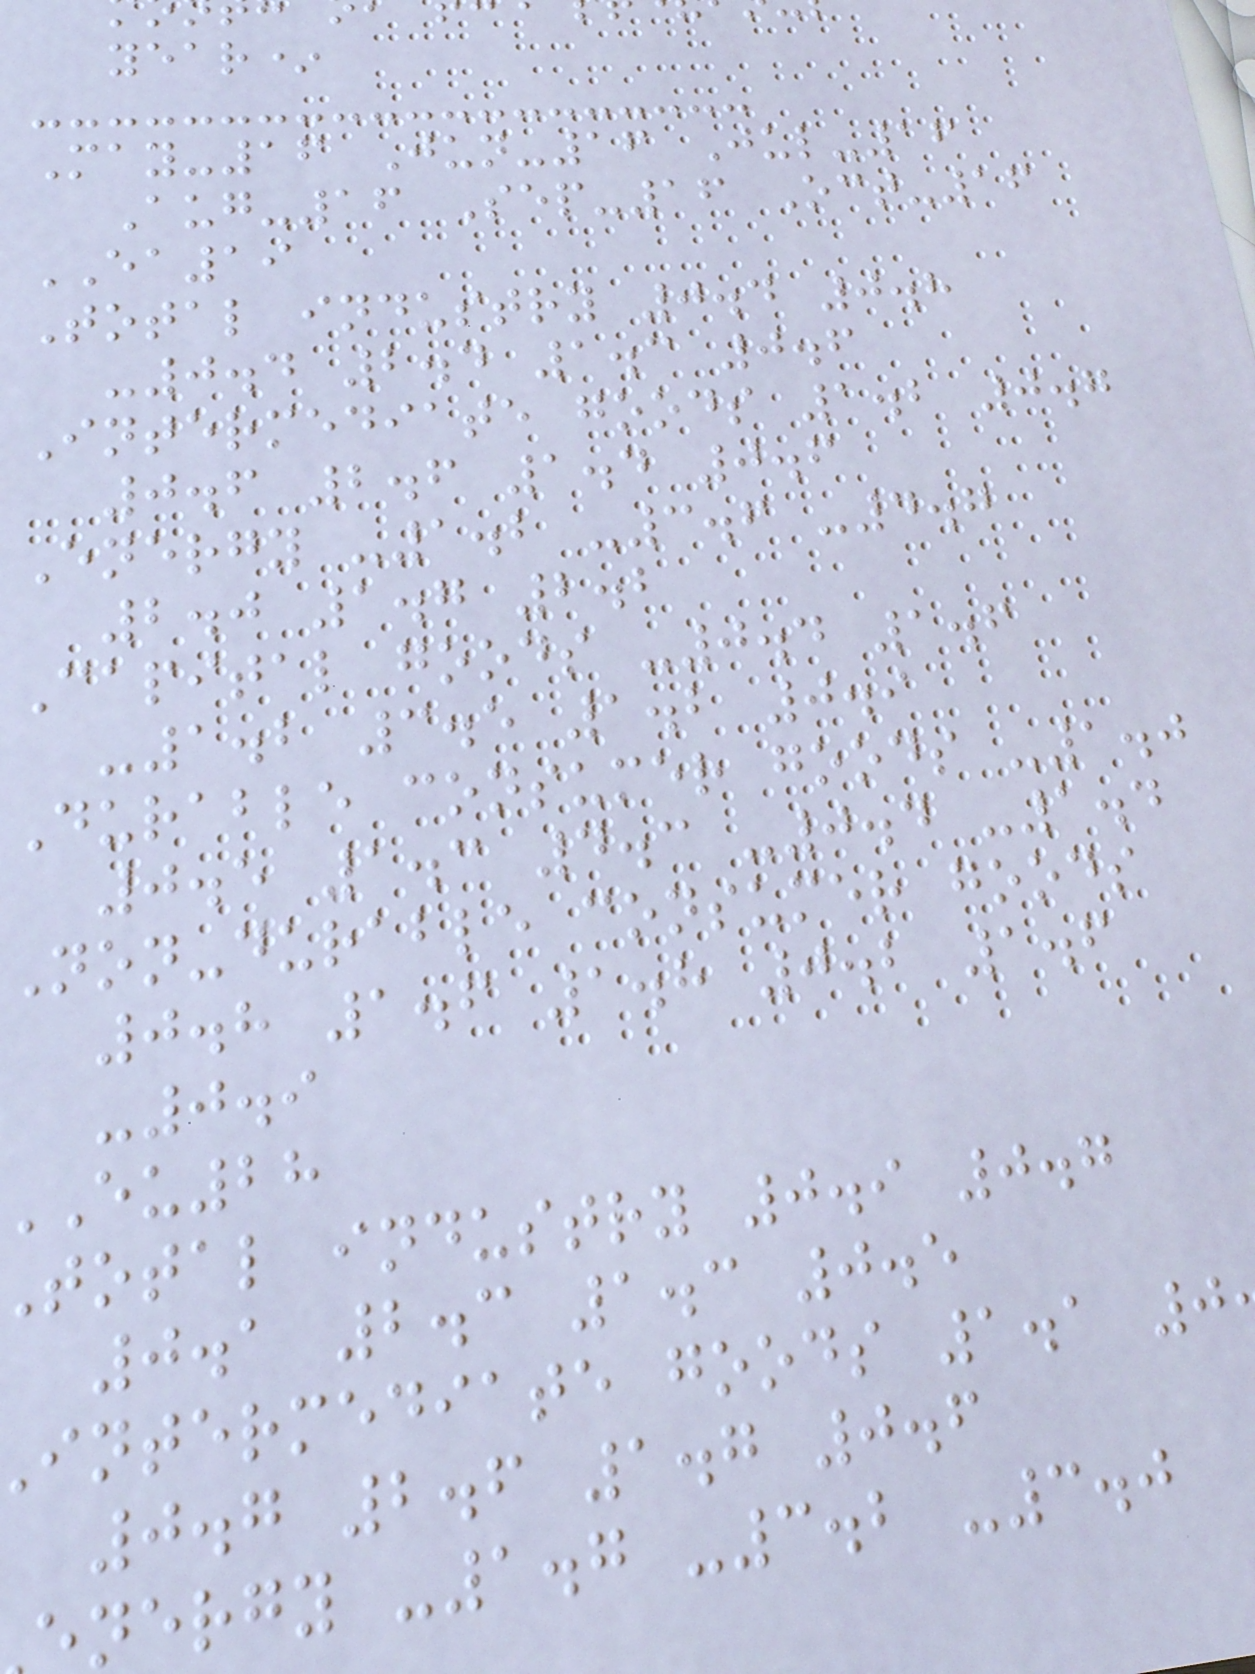year*
May-16 Jun-16 Jul-16
Aug-16 Sep-16 Oct-16
EA19
Total industry 0.4 0.8
-0.4 2.4 1.3 0.6
Intermediate goods 1.2 0.7
0.6 2.6 1.4 0.6
Energy -1.2 -3.6 -4.7
2.0 1.7 2.2
Capital goods -0.4 1.6
-1.2 3.5 1.2 0.9
Durable consumer goods -1.0
0.5 1.3 4.3 -0.4 -1.4
Non-durable consumer goods
0.8 1.6 1.8 0.2 1.6
-0.9
eu28
total industry 0.9 0.7
0.1 2.3 1.3 0.5
intermediate goods 1.1 0
0.7 2.6 1.7 0.6
nergy -1.7 -3.2 -3.0
